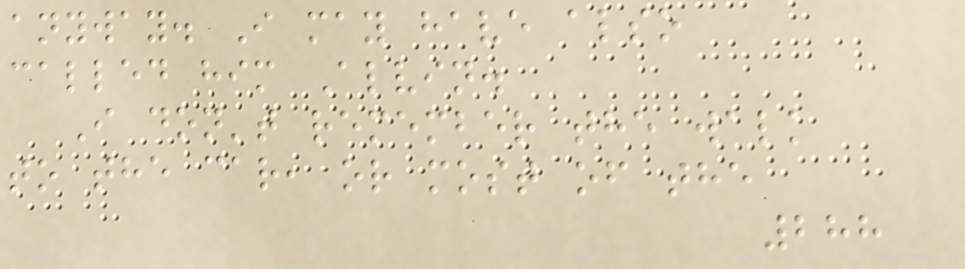anyway. I may have also
called him Alvin.
I don't remember the walk
to the car, or most of the
288
